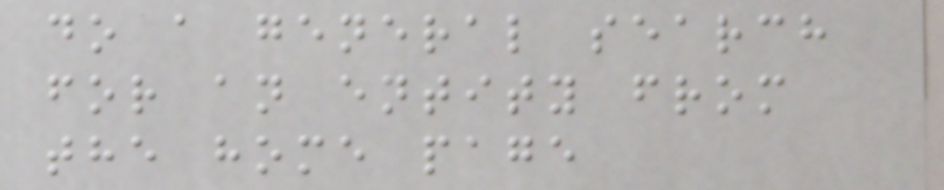do a general search
for an entity from
the home page
